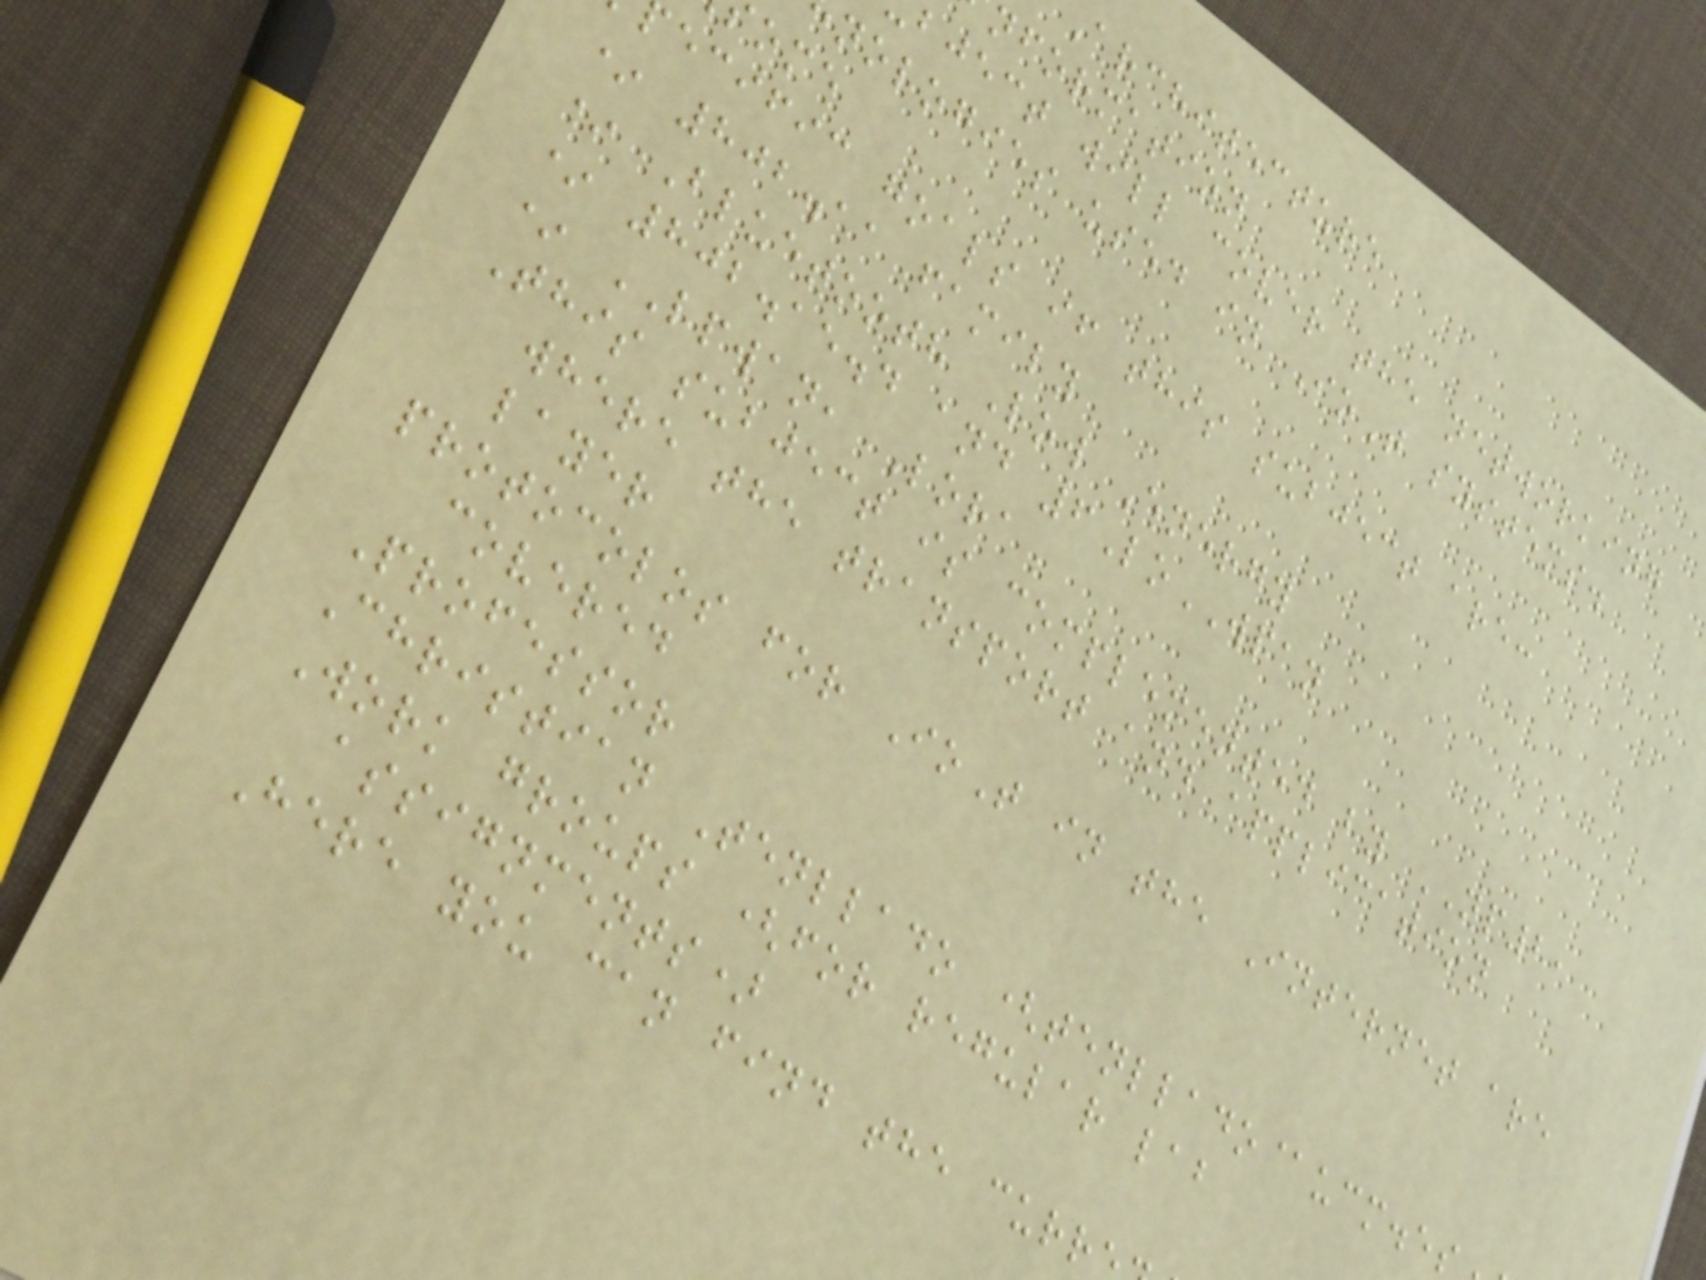Architecture
nformation
bject will cover the networking
nologies used in IoT systems.
ecific goals if this subject are:
* 802.11 family
* Bluetooth Low Energy
* 802.15.4 and 6LoWPAN
* LPWAN, Lora
This subject is complemented by NP2,
where the transport and application
layer
protocolos for IoT in the Internet are
covered
Professor
Christian Tenllado (tenllado@ucm.es
Work groups (for regular lab
assignments)
Here you can find the curr
